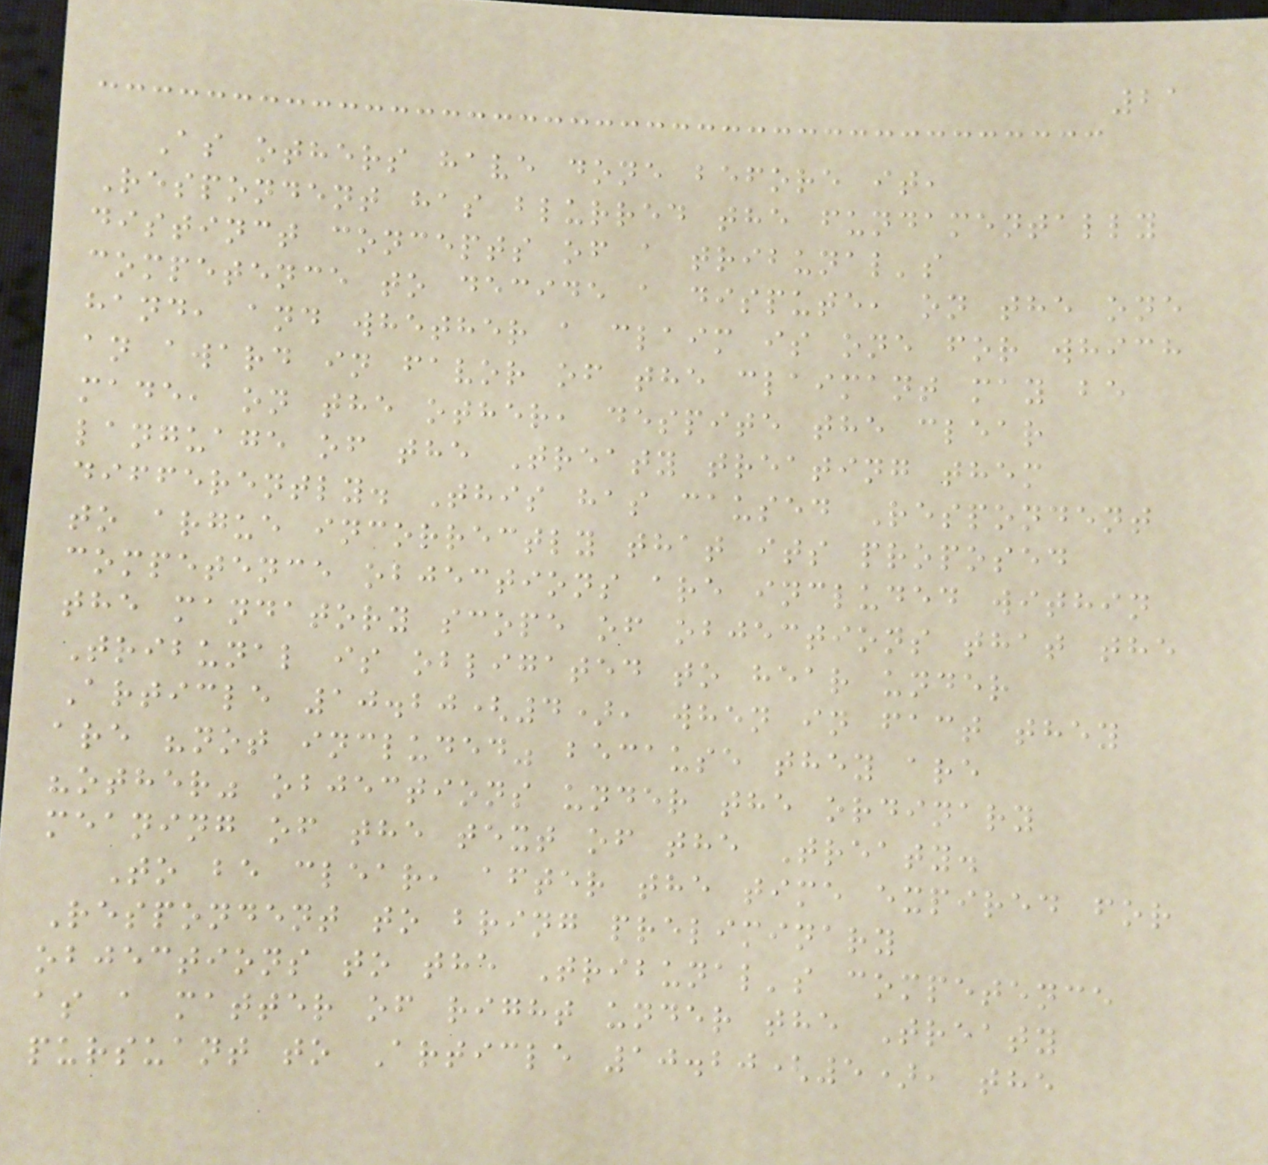21
As others have done before it,
Respondent has blurred the fundamentally
distinct concepts of a tribunal's
competence to decide a dispute, on the one
hand, and whether a claim is one for which
an award in favor of the claimant may be
made, on the other, despite the clear
language of the Treaty treating them
differently. This has caused Respondent
to argue incorrectly that its proposed
competence objections are included within
the mandatory scope of objections that the
Tribunal is obligated to hear under
Article 10.20(4), when in fact they
are "not included" because they are
"other" objections under the ordinary
meaning of the text of the Treaty.
To be clear, after the time expired for
Respondent to bring preliminary
objections to the Tribunal's competence
as a matter of right under the Treaty
pursuant to Article 10.20(5), the
